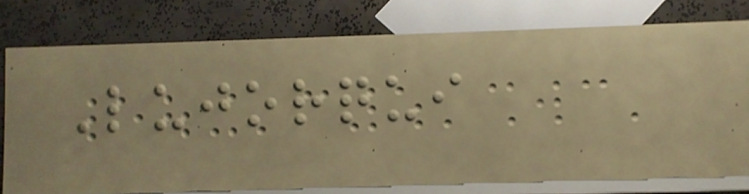Lujorqui
